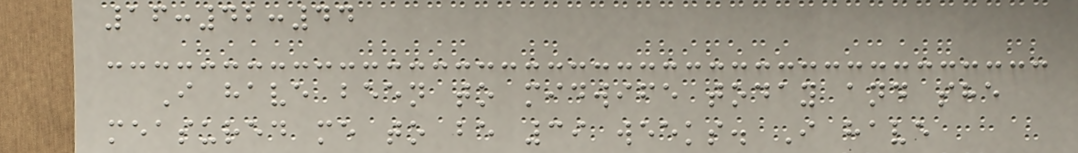16:42:44
I have been to midwife today and she
measured me to be 39 weeks. I have
